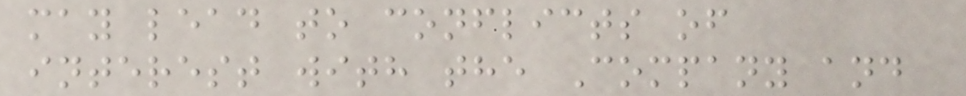may lead to conflicts of
interest with the Company and
